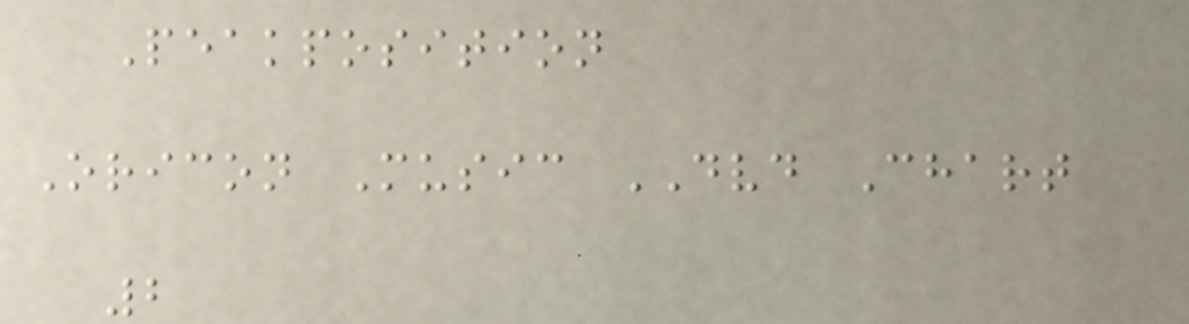Peakposition
Oricon Music DVD Chart
2
